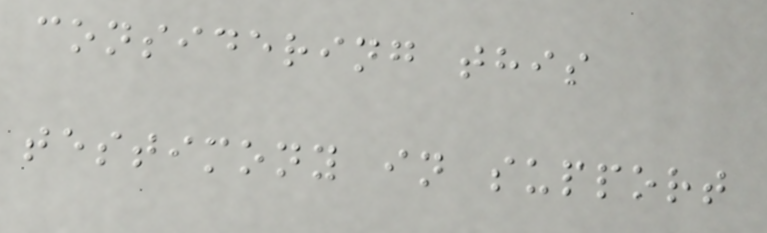considering this
testimony in support
